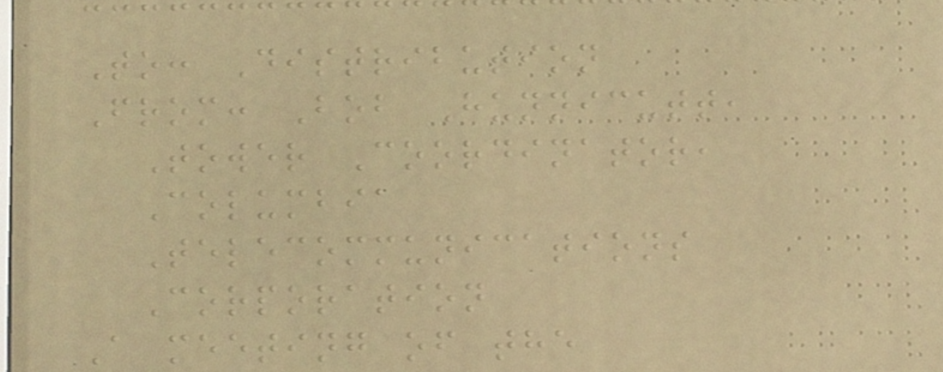To: Distribution
From: Bob Hunnicutt,
Tower Coordinator,
Columbia
Telecommunications
Corporation
A meeting of the
